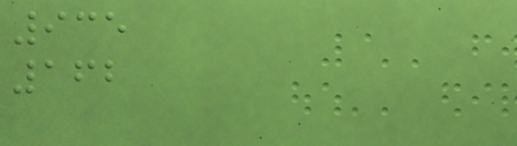935
162
